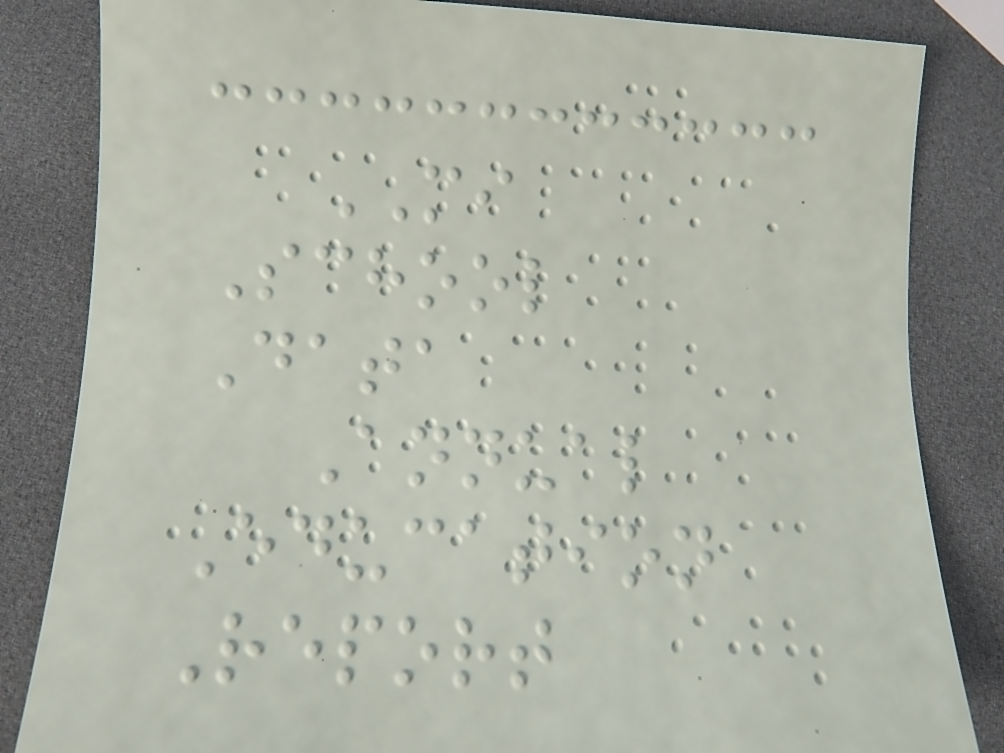MI
School
Data
Annual
Education
Report
